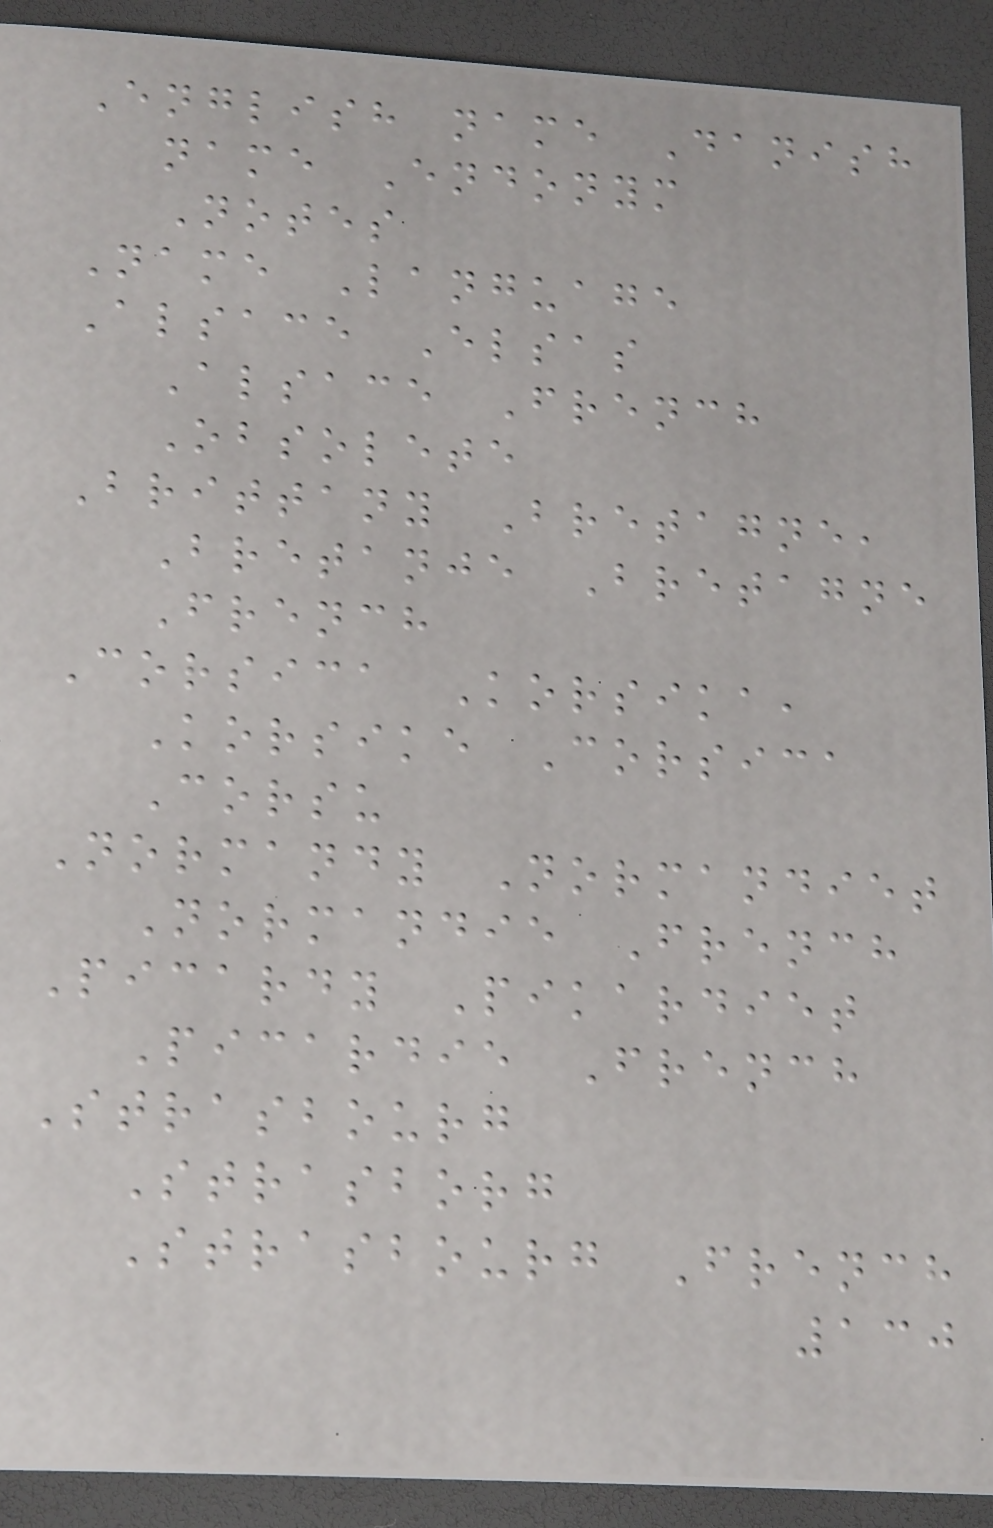English name Danish
name Endonym
Notes
Name Language
Alsace Elsas
Alsace French
Obsolete
Brittany Bretagne,
Bretanje Bretagne
French
Corsica Korsika,
Korsike Corsica
Corsu
Normandy Normandiet
Normandie French
Picardy Pikardiet
Picardie French
Strasbourg
Strasborg
Strasbourg French
130
